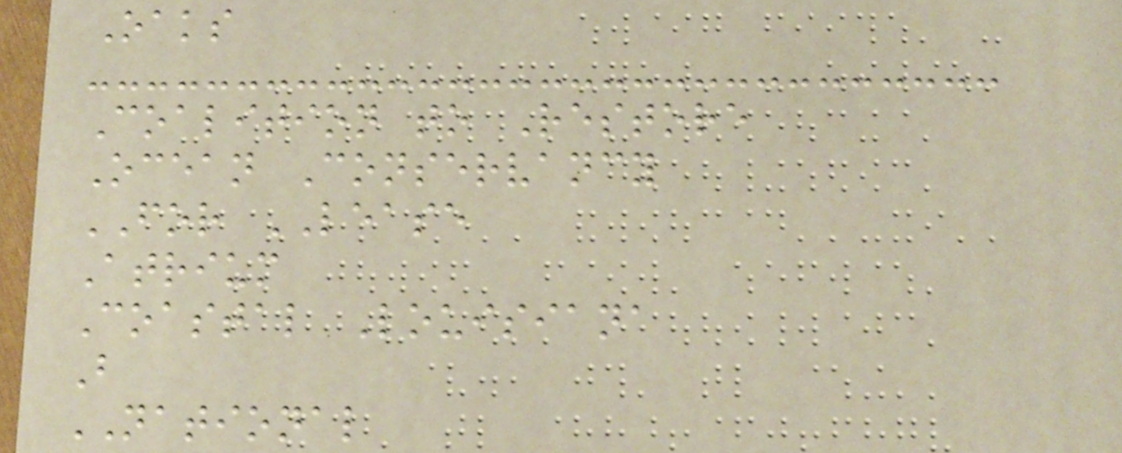Oaks
Coalition to Restore
Ocean Conservancy
FOR LEASE
Atrium
Coastal Louisiana
B
NATIONAL
